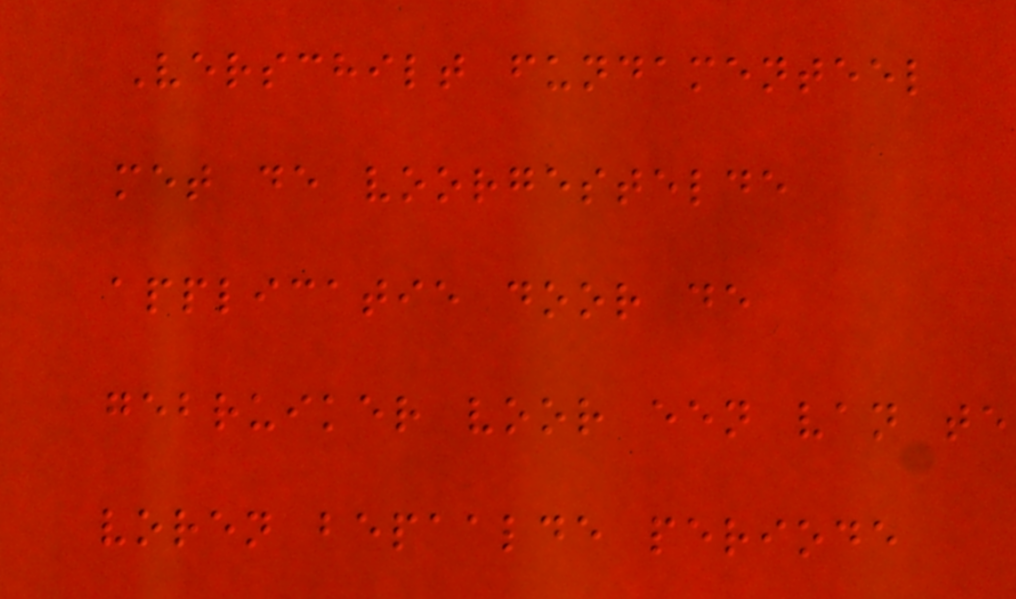Verschilt fundamenteel
met de voorgestelde
applicatie door de
gebruiker voor een van te
voren bepaalde periode
